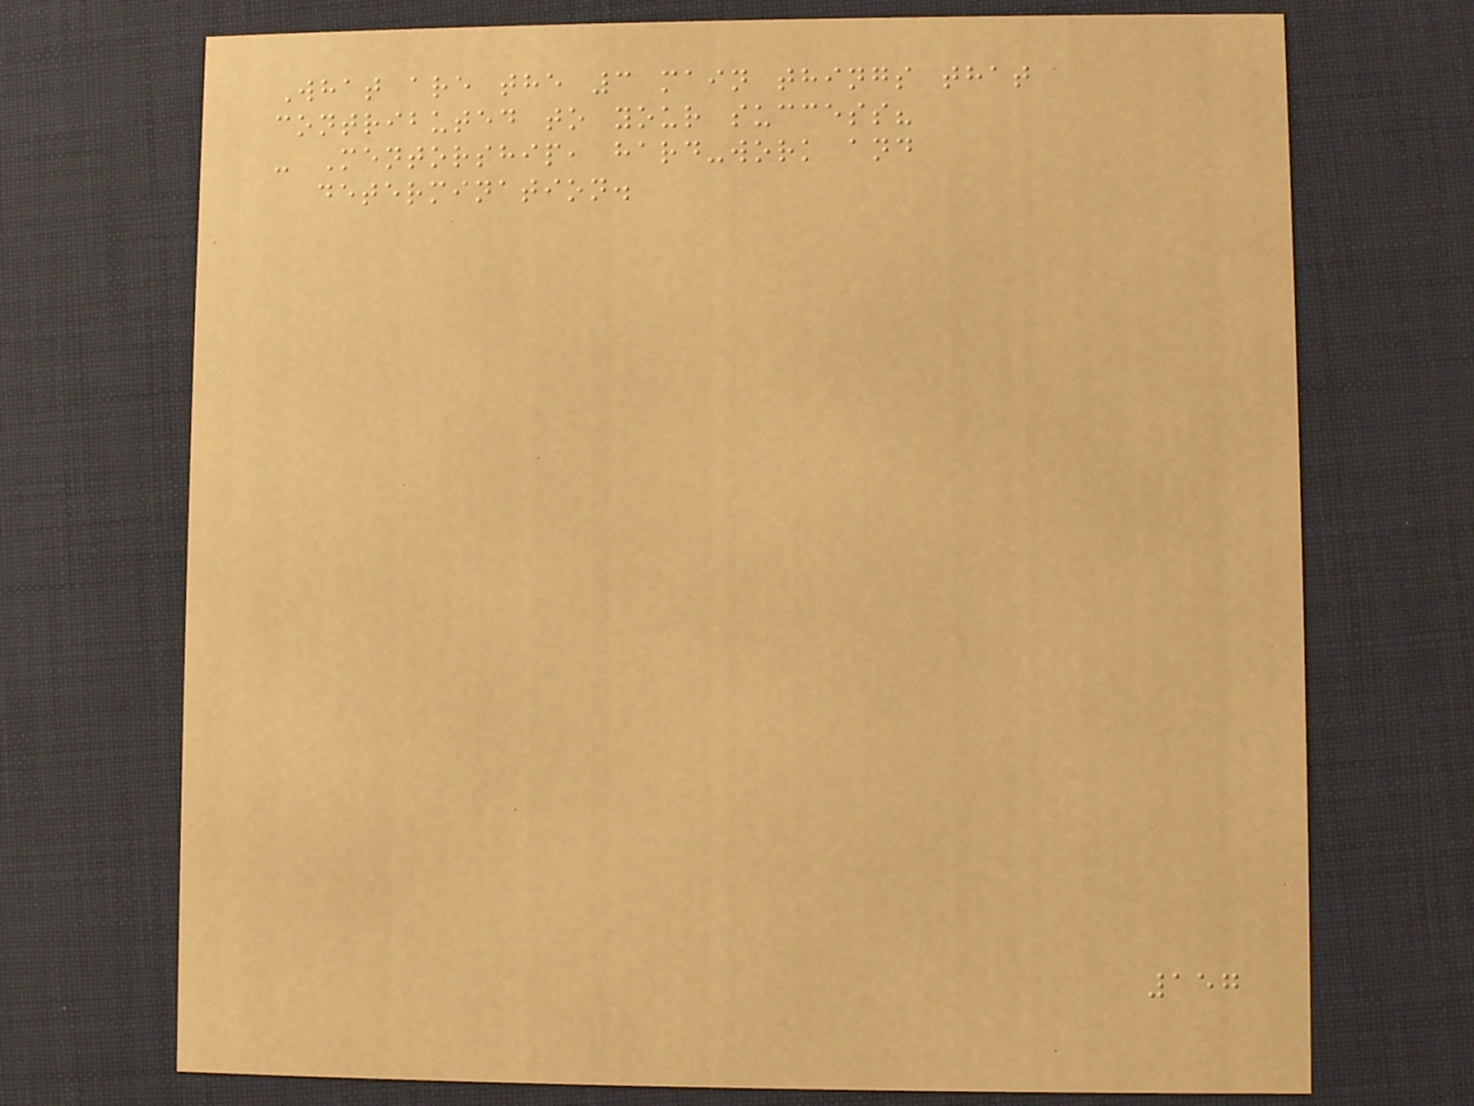What are the 3 main things that
contributed to your success?
- Mentorship, hard-work and
determination.
157
